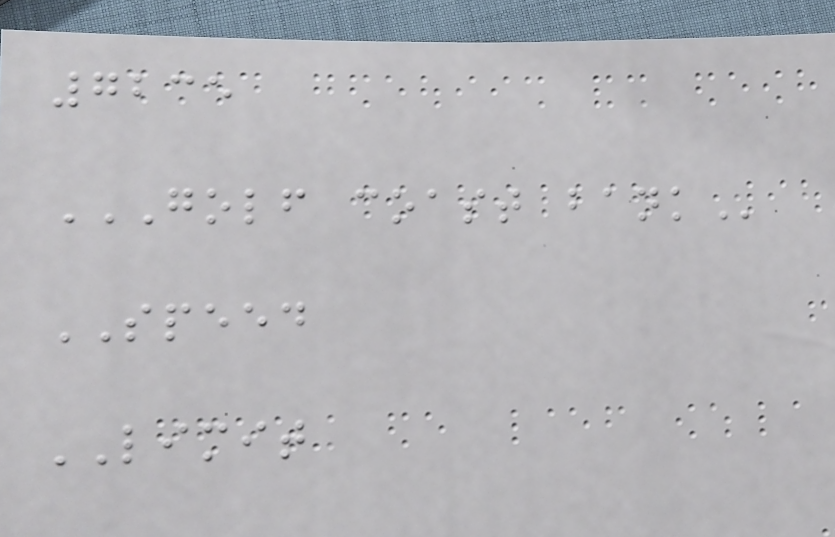7235
GOLF COAST BANK
SPEED
LIMIT
